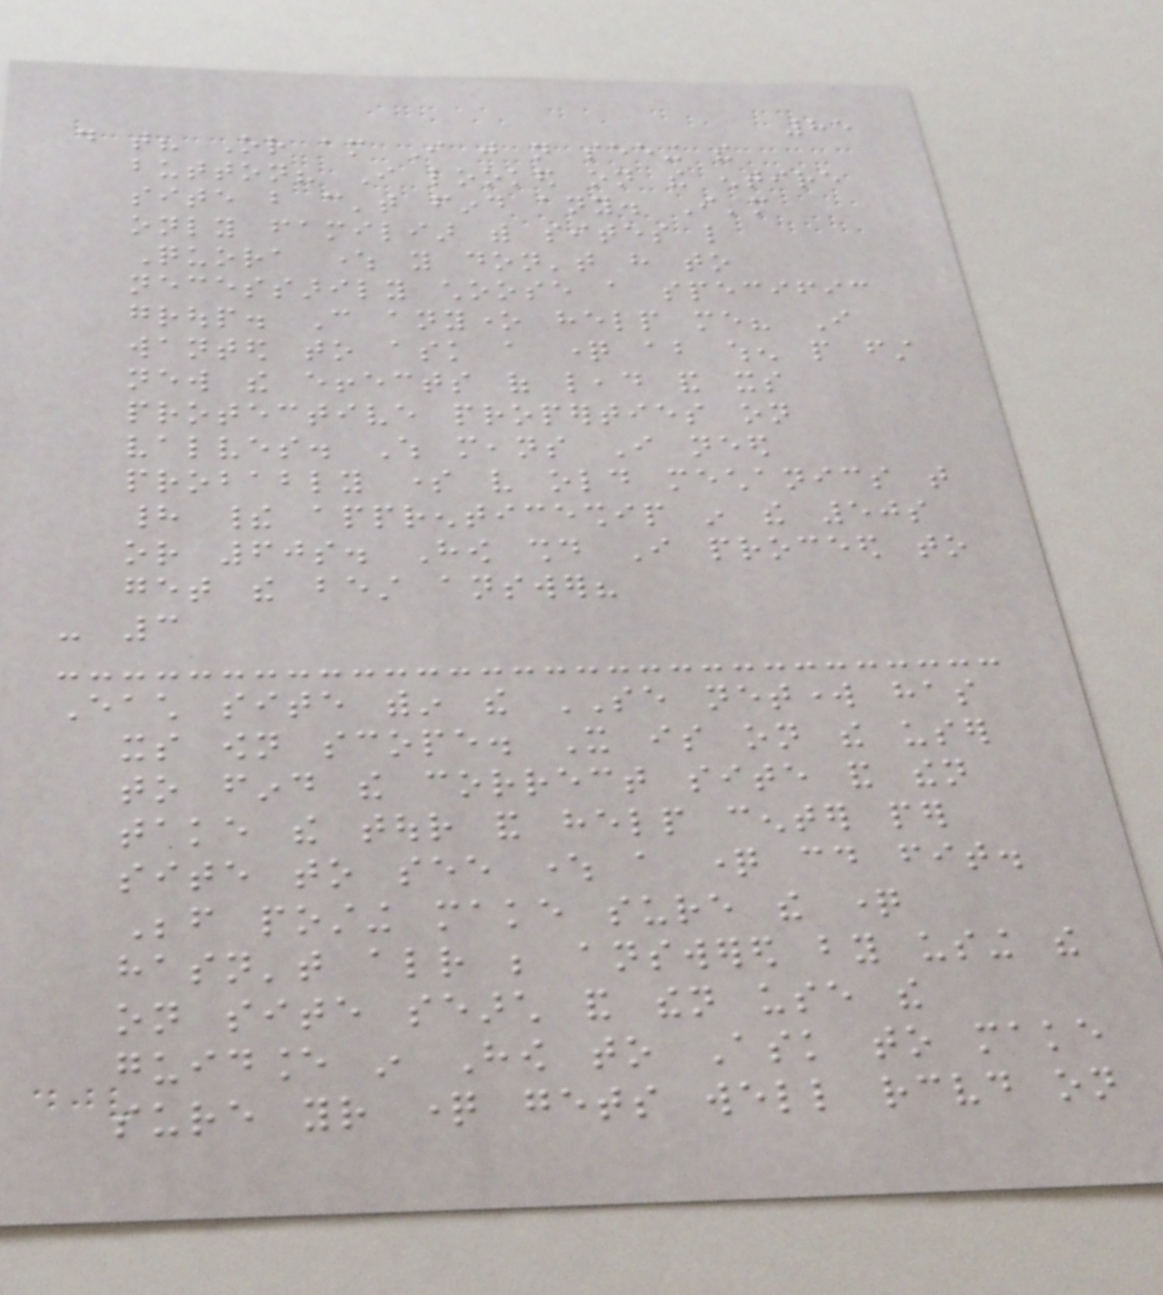85
do that? Or am I just not seeing the
button? I looked on the entire
site but can't find any. I'm
only familiar with sites like
Quora where you don't have to
necessarily choose a specific
group. Can anyone help me? I
wanted to ask a question about when people first
new the effects of lead and its
protective properties on
valves. Which means I need
probably some very old mechanics that
had their apprenticeship in the 50s
or 60s. How should I proceed to
get the best answer?
- 3
Each site within the SE network has
its own scope. It is on the user
to find the correct site and then
take the tour and help center per
site to see where a question could fit.
Before posting make sure the question
hasn't already be answered by using the
on site search and then use the
guidance in How to Ask to make
sure your question gets well received on
